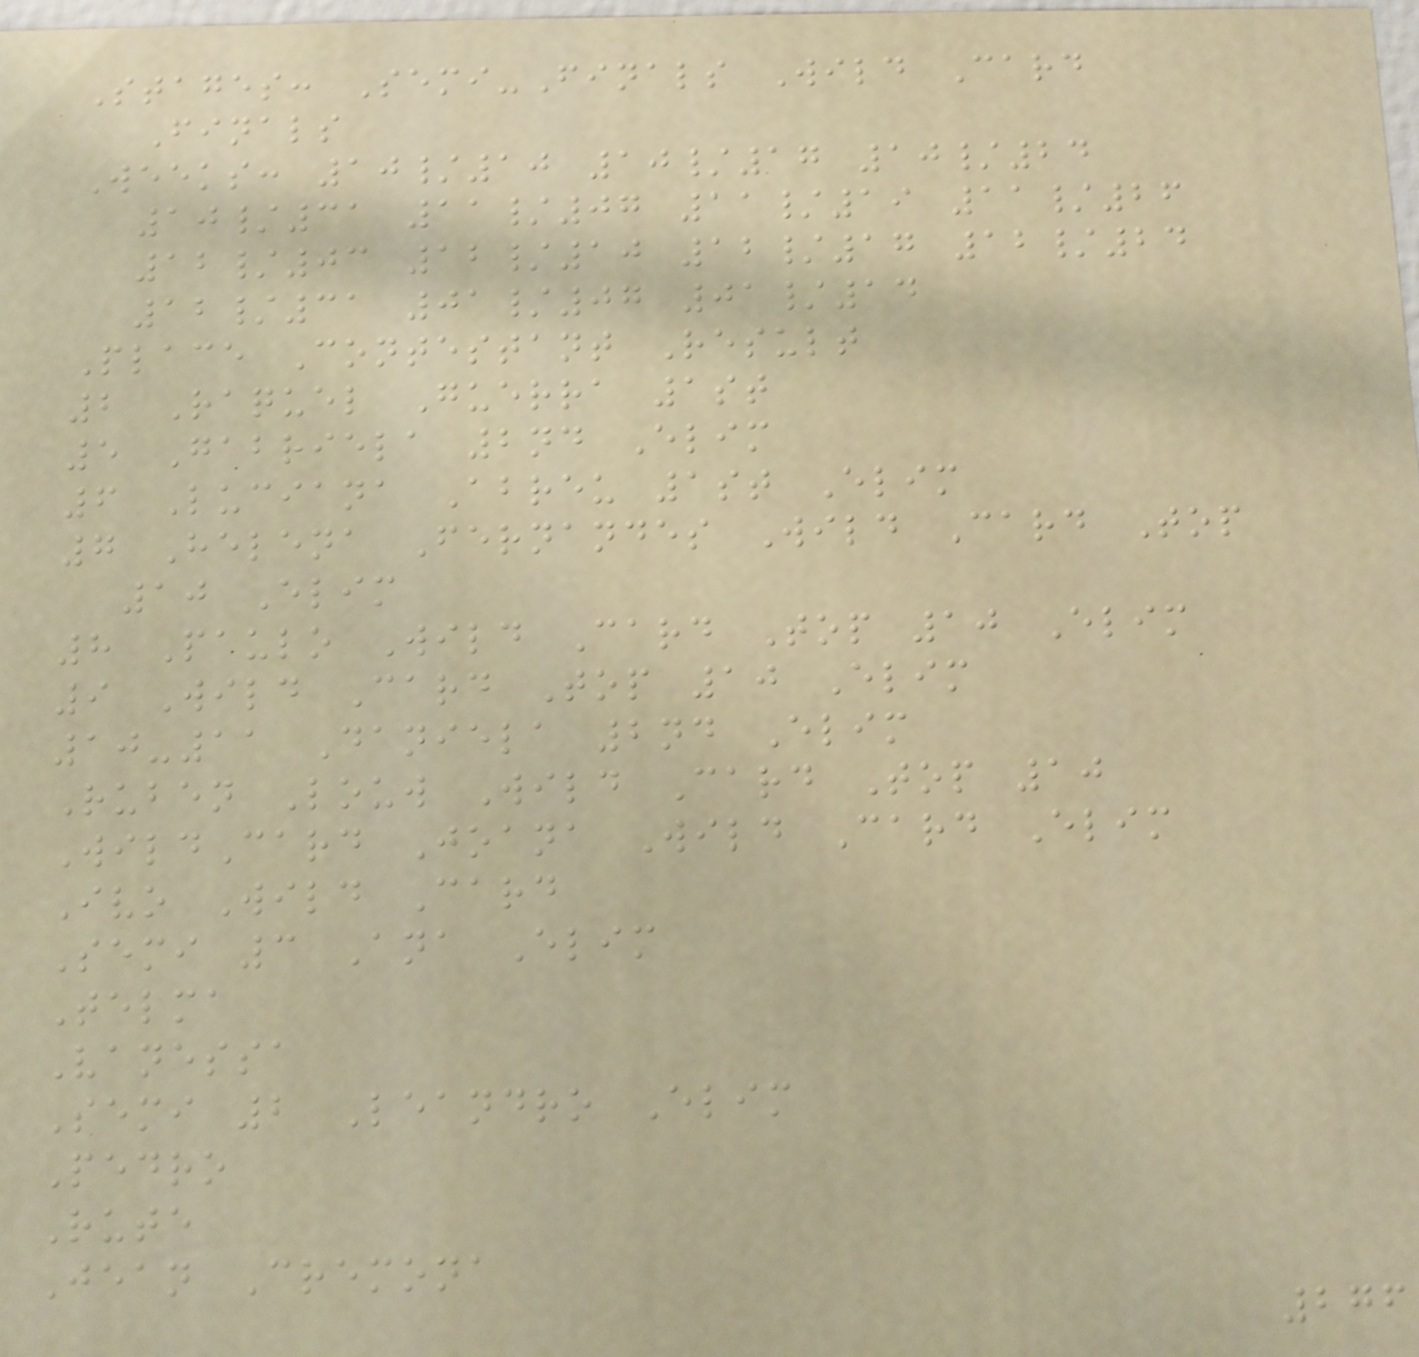Stages: Semi-Finals Wild Card
Finals
Weeks: 10/10 10/17 10/24
10/31 11/07 11/19 11/26
12/03 12/10 12/17 12/24
12/31 01/07 01/14
Place Contestant Result
2 Raquel Guerra 1st
5 Gabriela 2nd Elim
6 Luciana Abreu 1st Elim
7 Helena Fernandes Wild Card Top
10 Elim
8 Paulo Wild Card Top 10 Elim
9 Wild Card Top 10 Elim
10-11 Daniela 2nd Elim
Ruben Louw Wild Card Top 10
WildCard Joana Wild Card Elim
Ivo Wild Card
Semi 3 Ana Elim
Telma
Vanessa
Semi 2 Leandro Elim
Pedro
Rute
Jean Cremona
276
